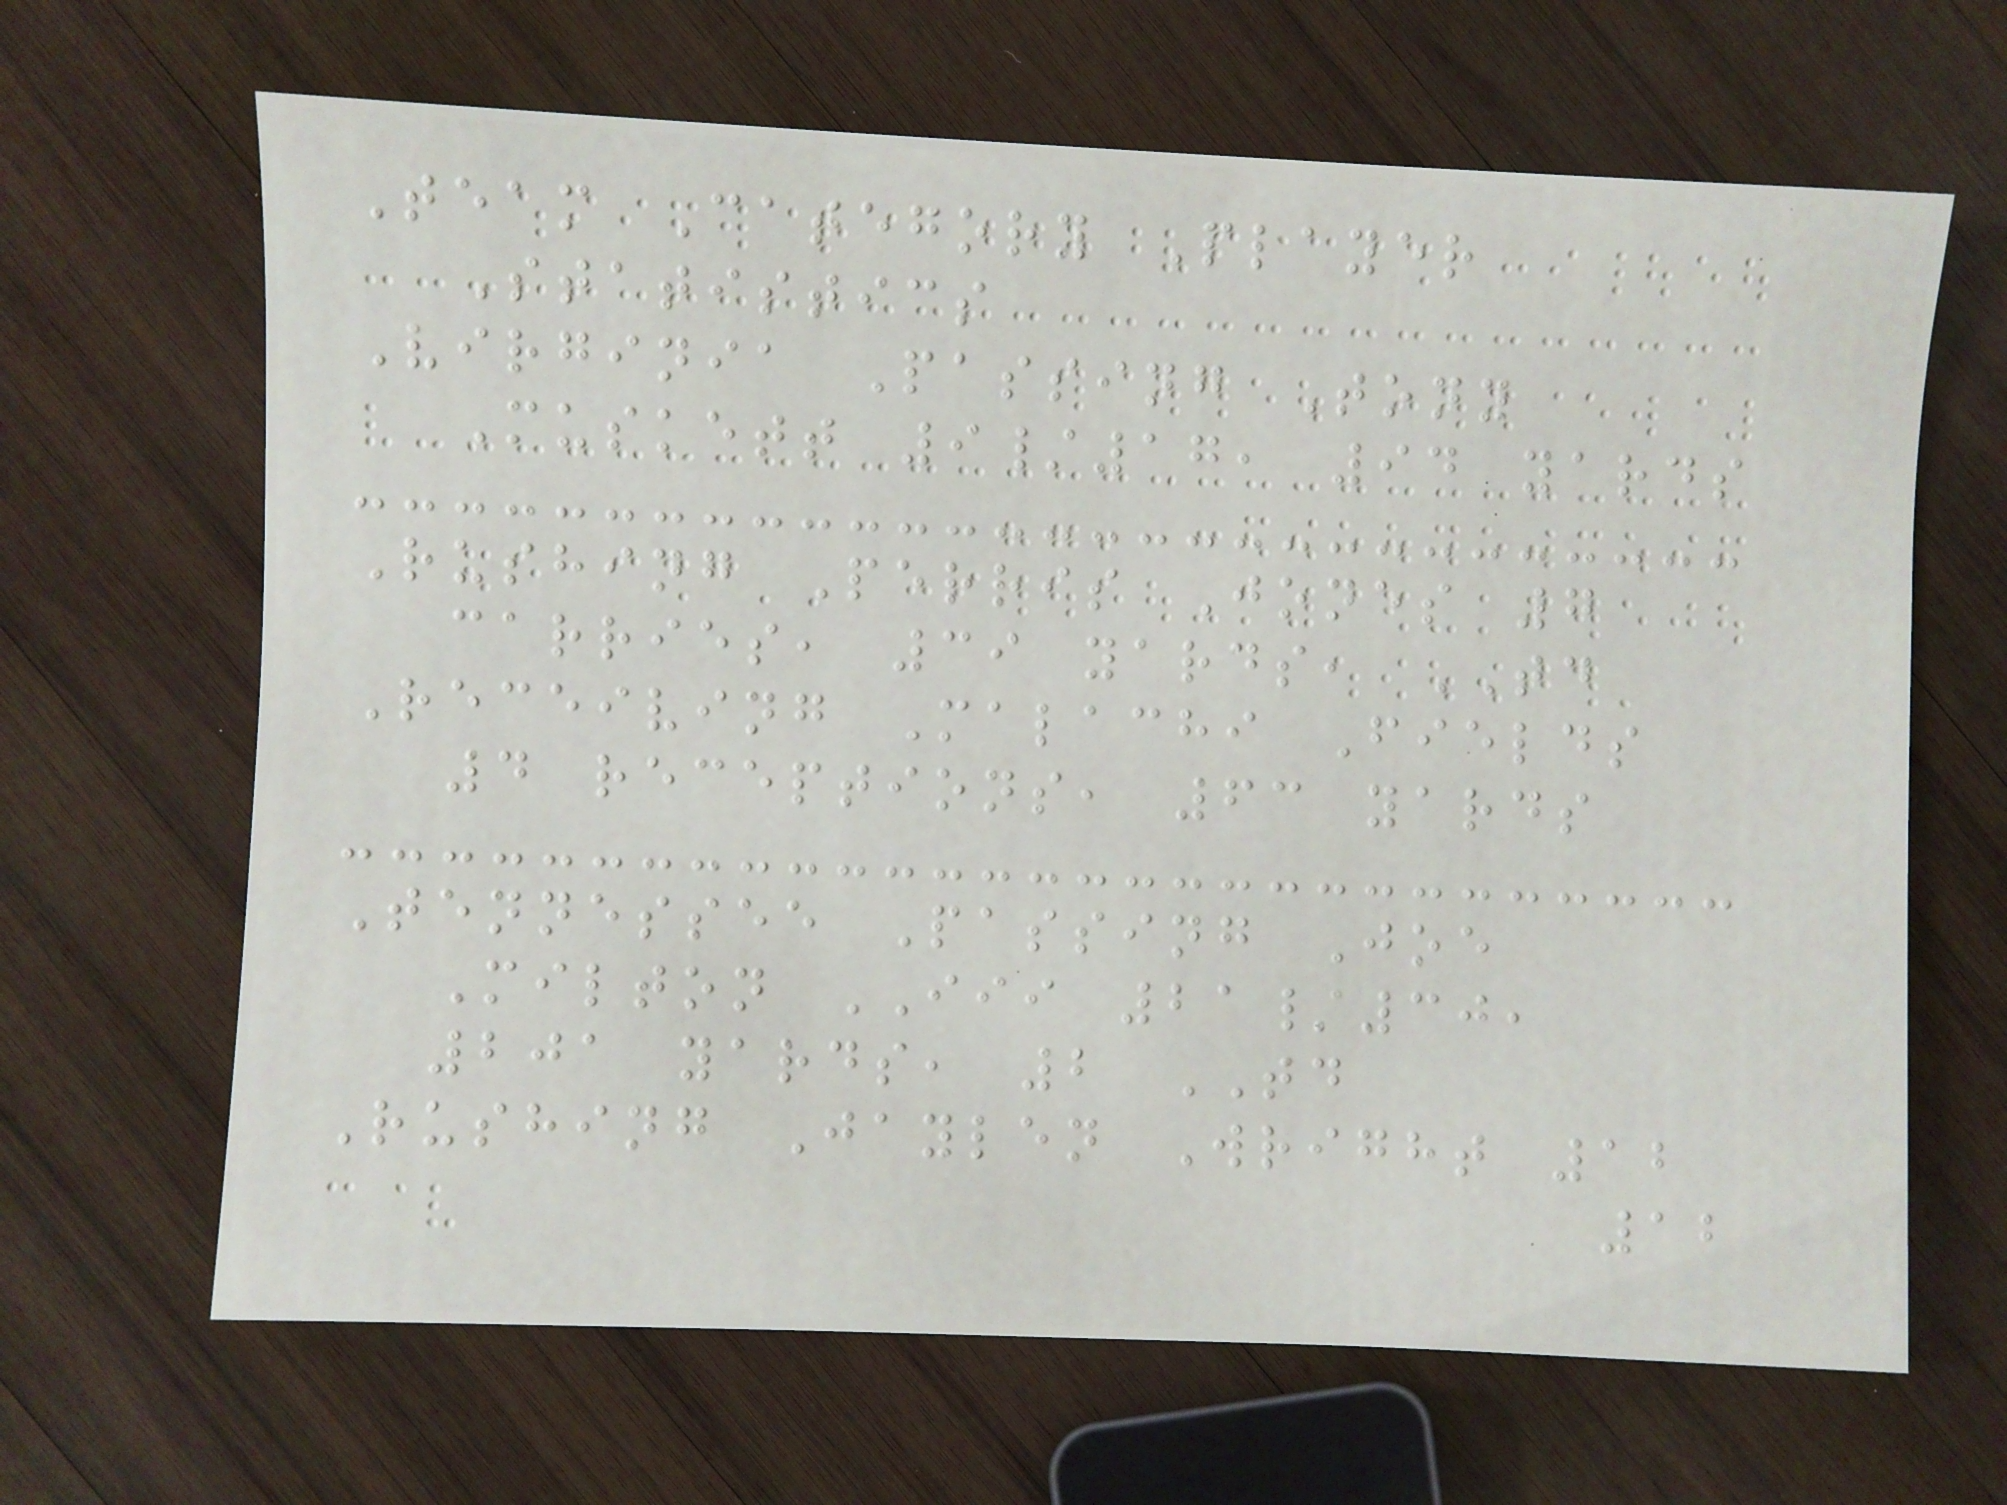Team Category Player
Statistics
Virginia Passing Tony
Muskett 9/17, 94 yards
Rushing Perris Jones 7
carries, 39 yards, TD
Receiving Malachi Fields
4 receptions, 63 yards
Tennessee Passing Joe
Milton III 21/30,
201 yards, 2 TD
Rushing Jaylen Wright 12
12
